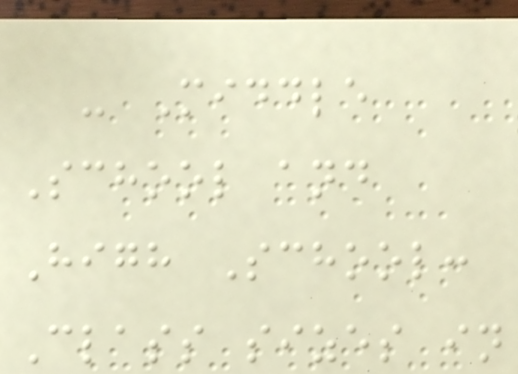- Middle
School and
High School:
Class sizes in
